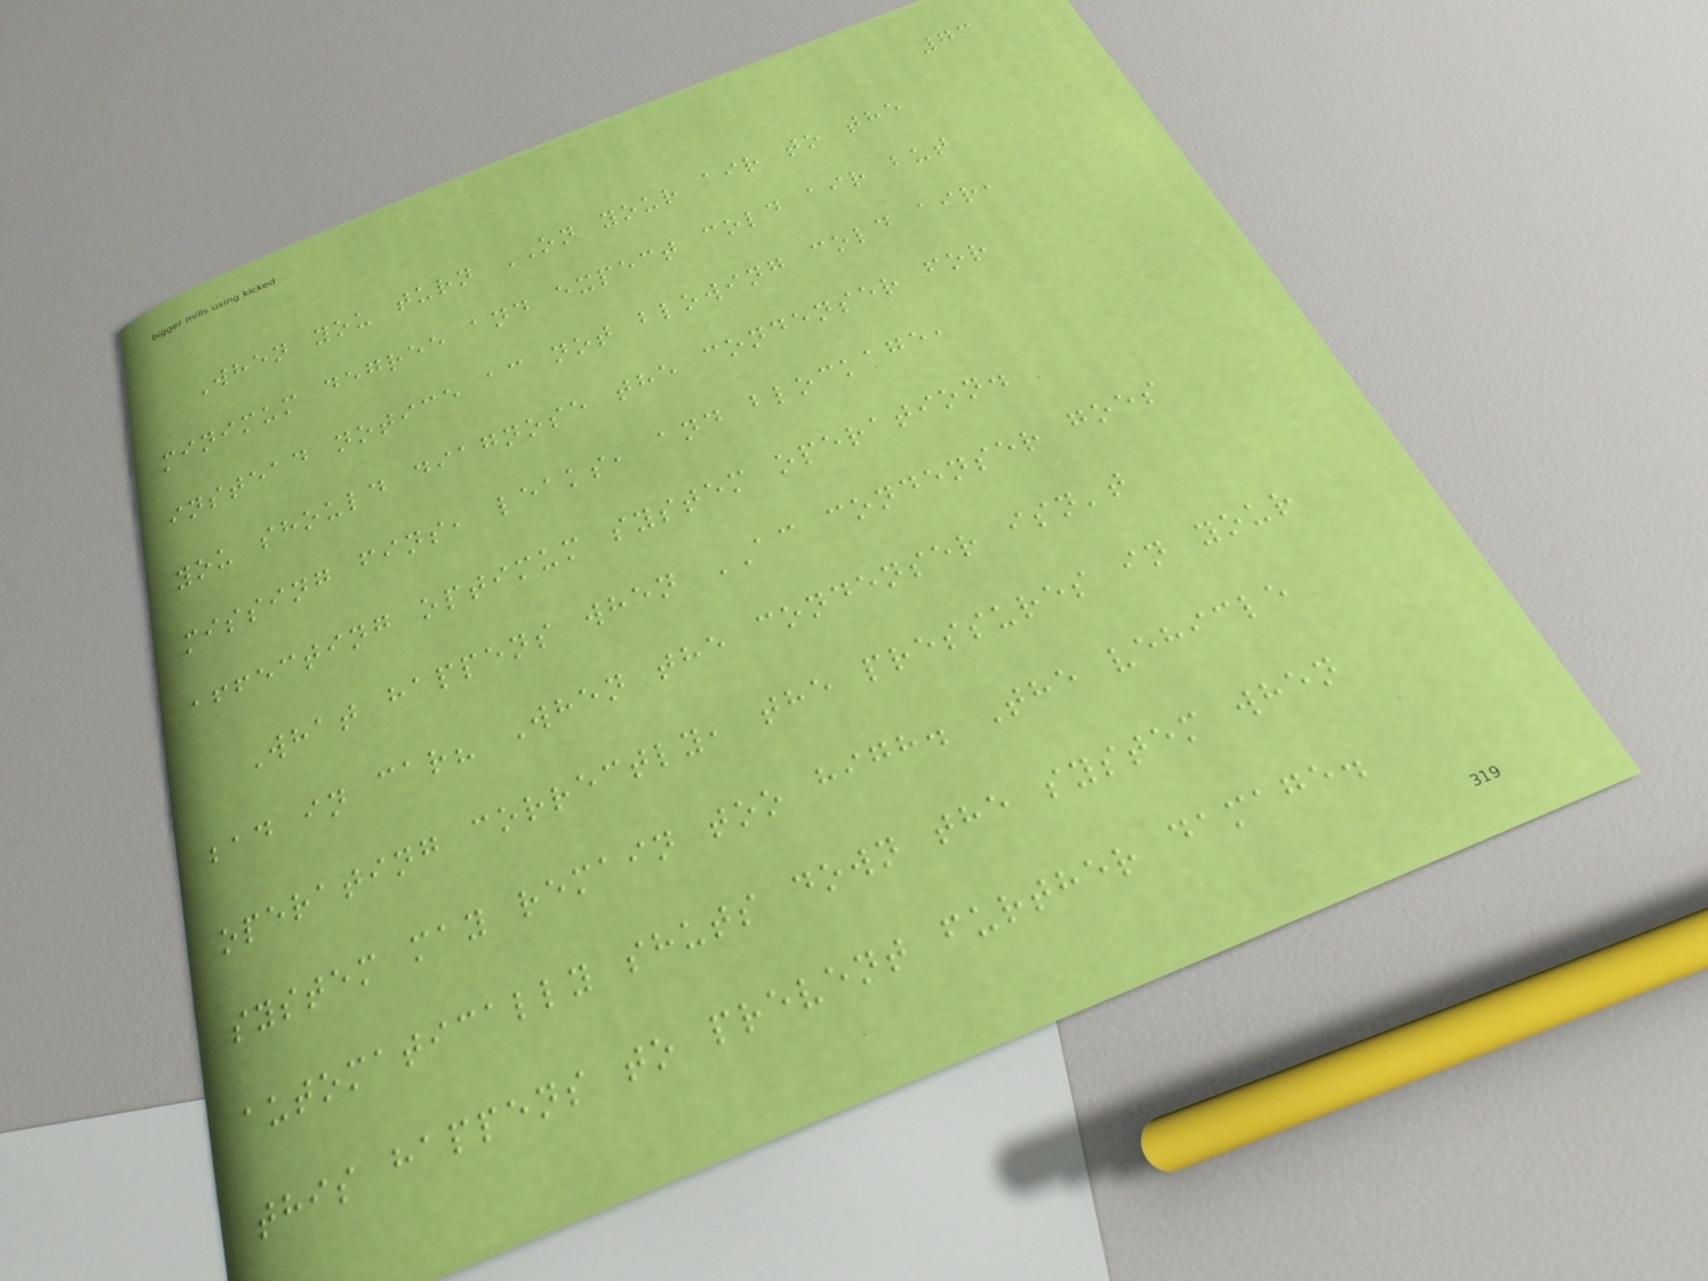73
When you turn ON your air to the
minimum degree and expect cold air but
instead notice ac not blowing cold air,
you should diagnose the condenser for
missing fins, leaks, and blockage,
affecting optimum system operation.
What happens when AC condenser goes
bad in car? When the condenser isn't
operating correctly, the pressures in your
system may remain too high. The vehicle
automatically shuts down the system when
this happens to prevent further damage.
